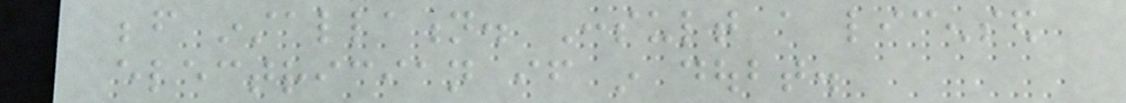before installation. Consult a licensed
electrician if in doubt.
